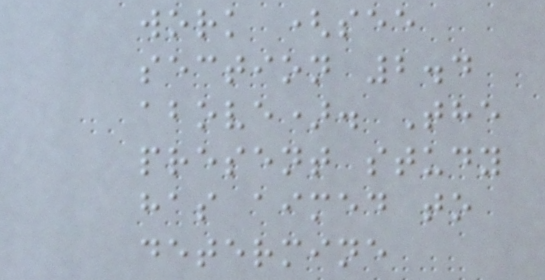work (see
section 2.4
above). The
present study
has aimed to
determine
